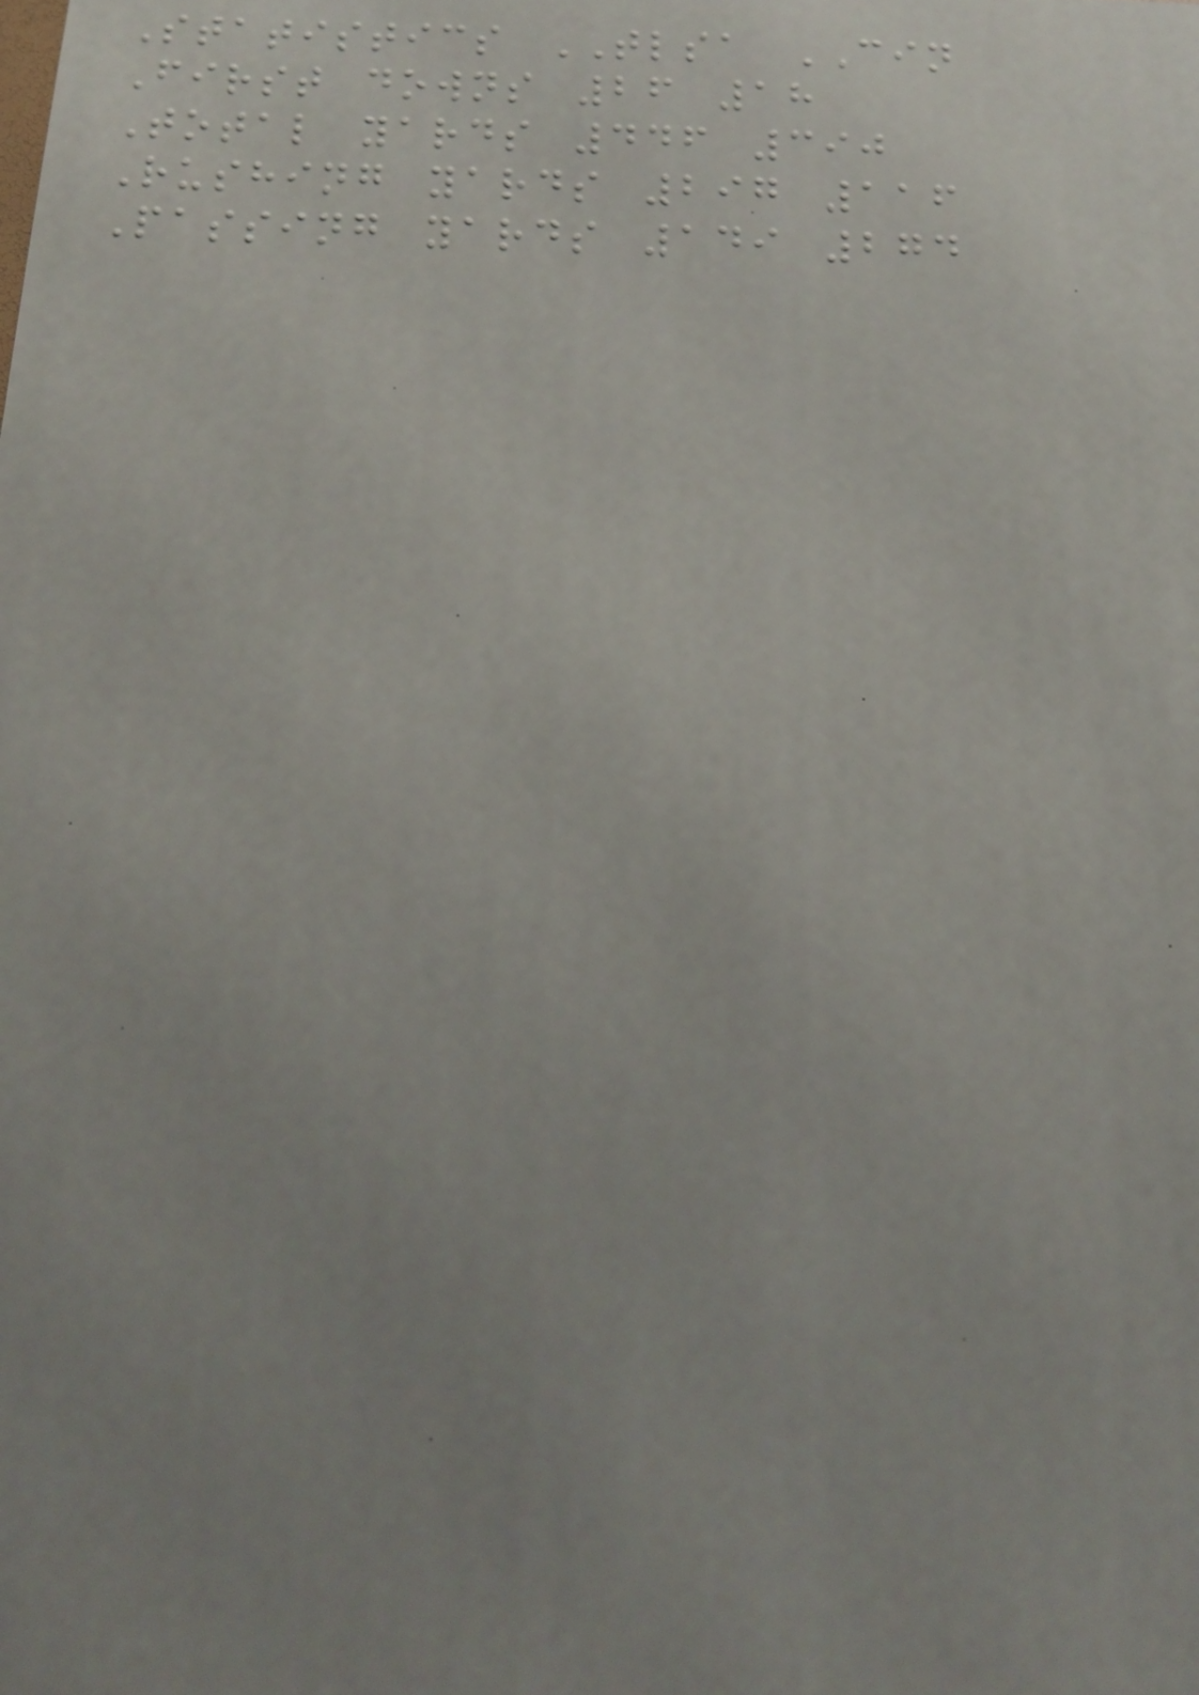Statistics TLSA CIN
First downs 26 18
Total yards 446 390
Rushing yards 297 116
Passing yards 149 274
